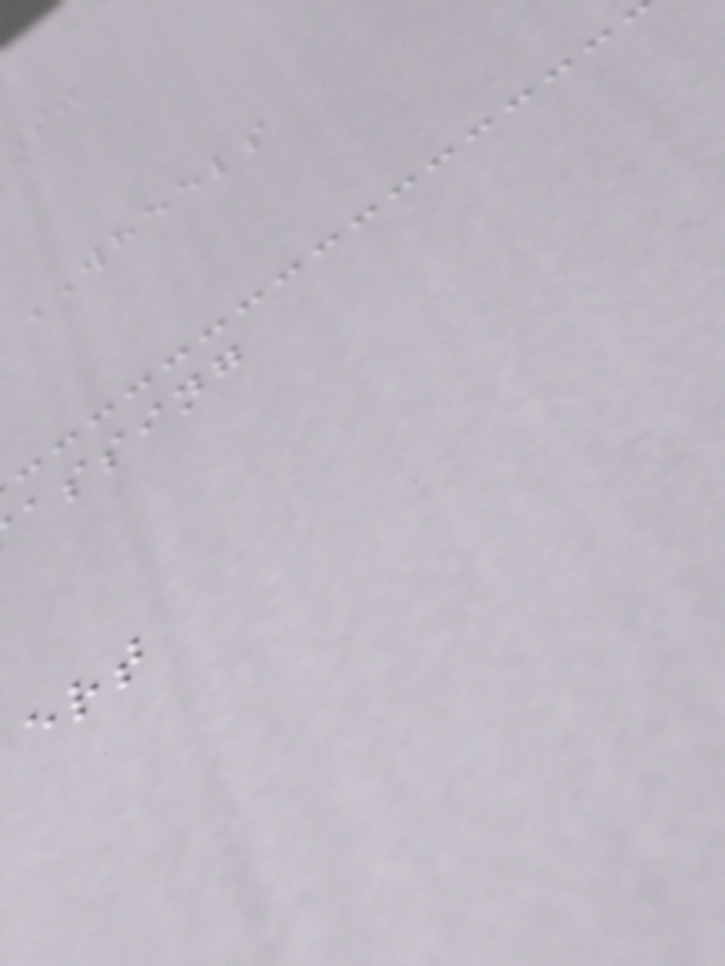WHEELS
assing
